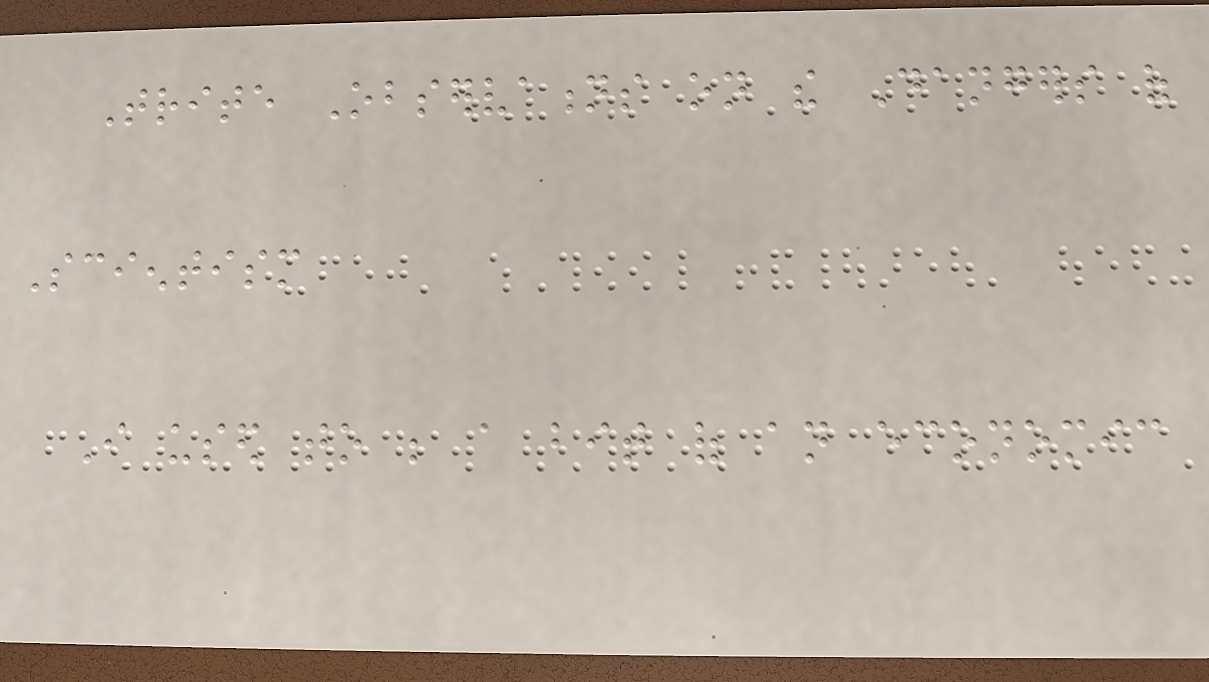Trite Observations on the Dangers of
Scientism
I used to be a bit of an economic
